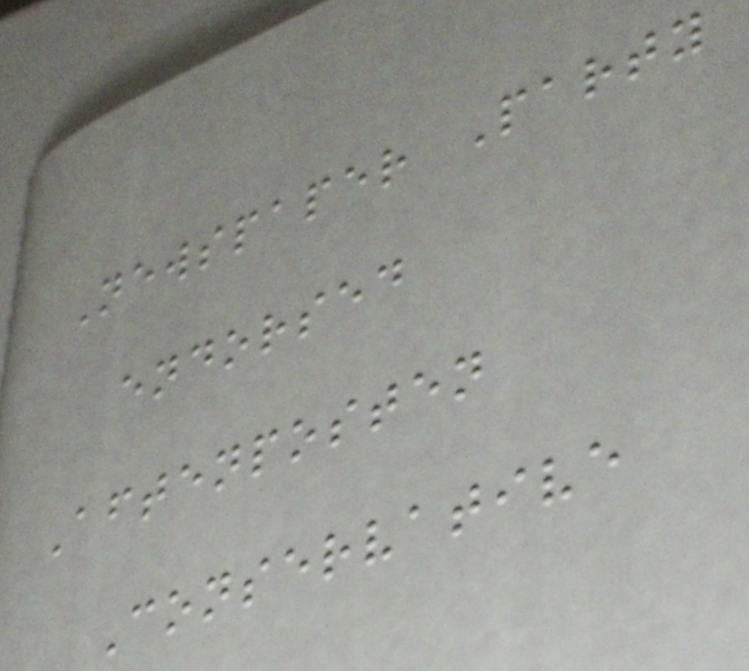Newspaper Party
endorsed
Aftenposten
Conservative
